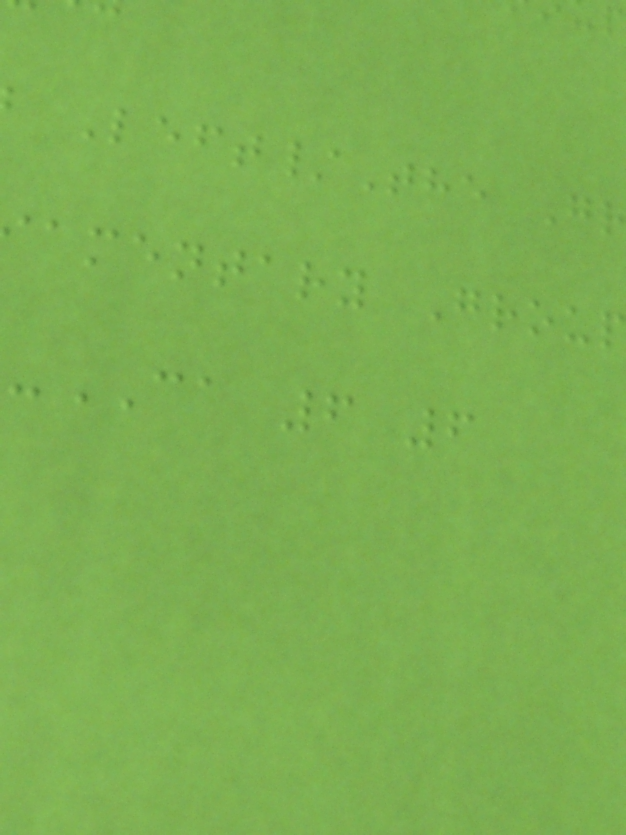Left/The Gr
amentary Group
-CA 6 6
